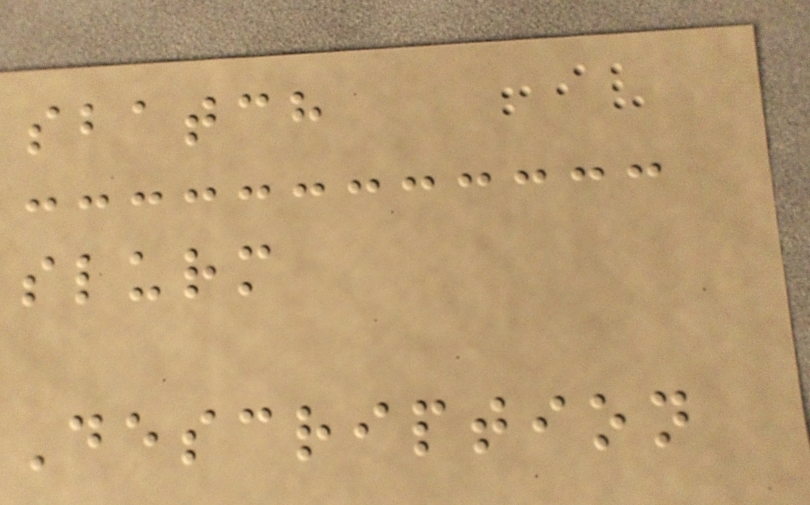sbatch
slurm
Description
